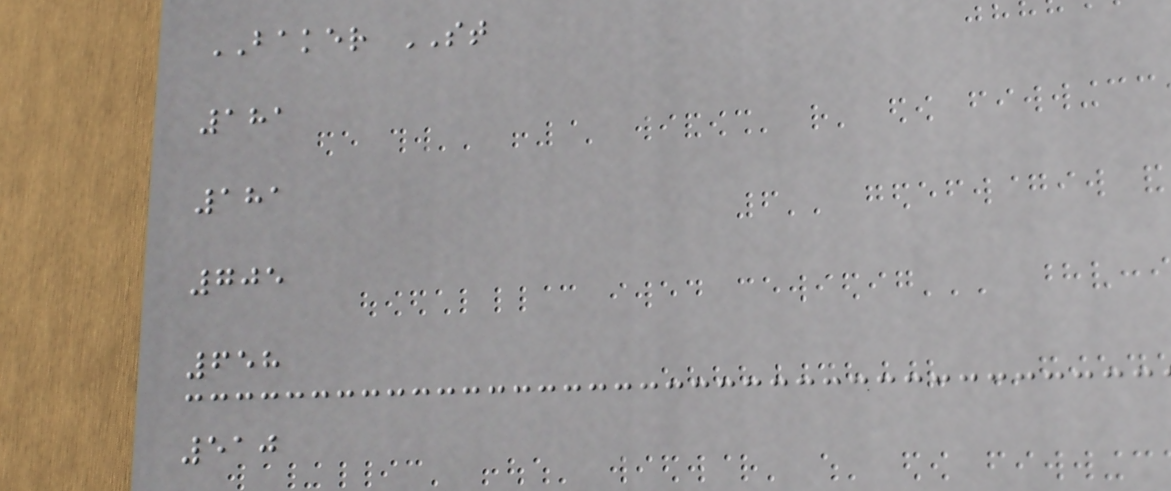BAKER ST
181
181
705
658
510
